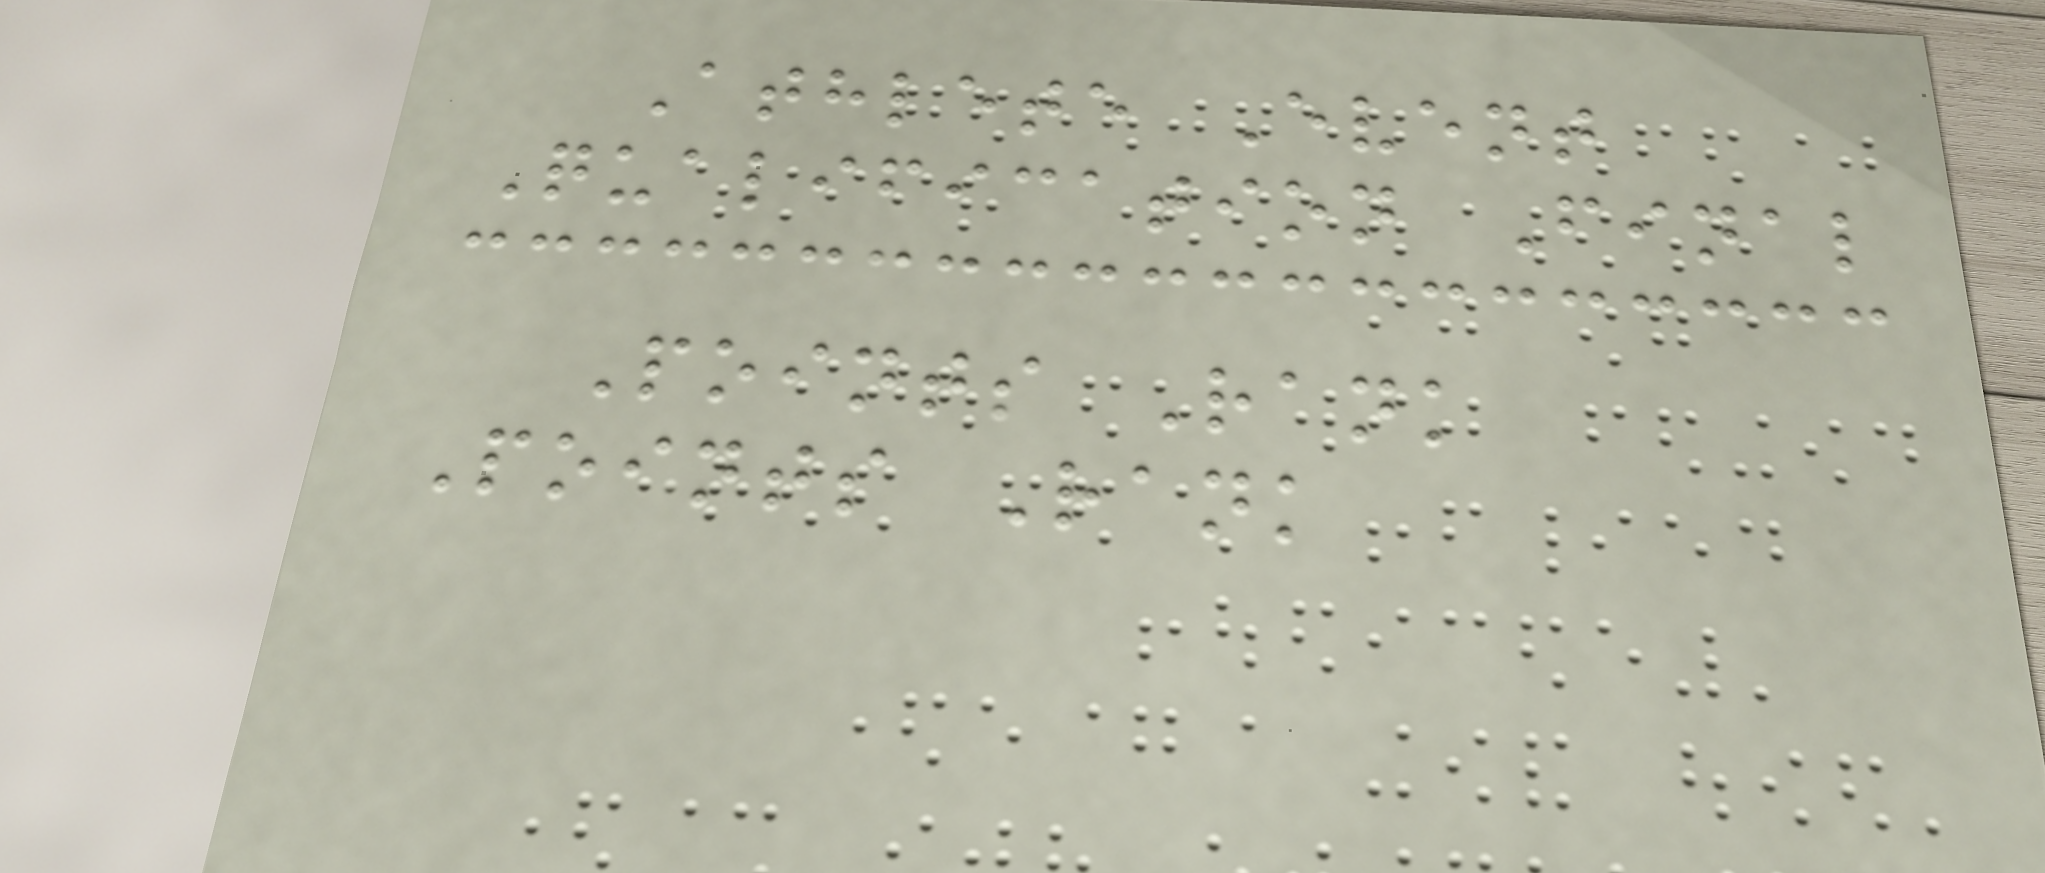Athlete Event
Qualification Final
Points Rank
Points Rank
